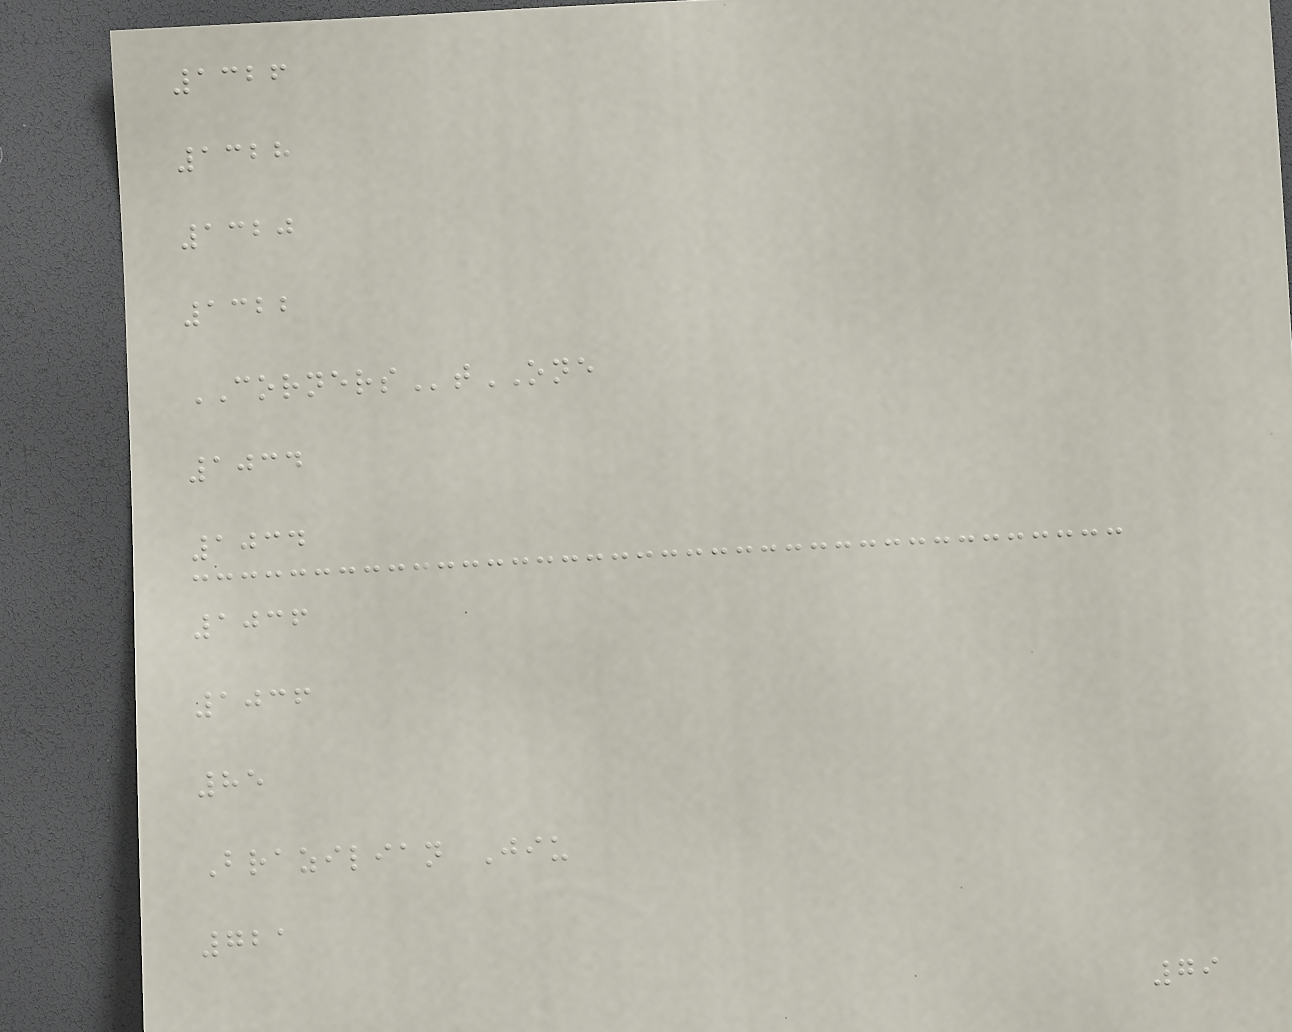1326
1328
1320
1322
CORNERStONE
1034
1034
1036
1036
85
Brazilian Jiu
721
79
